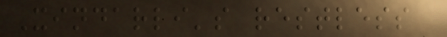Xindarli's restless
